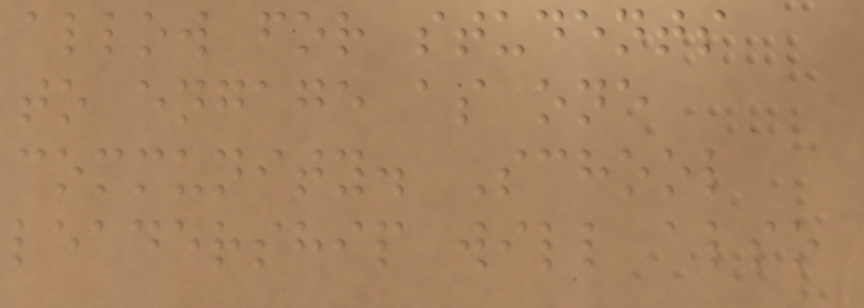allow for students
to engage as one
community. School
leadership will also
